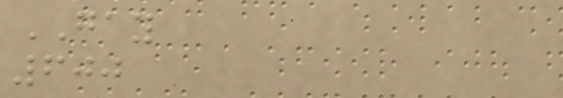GAY
600
